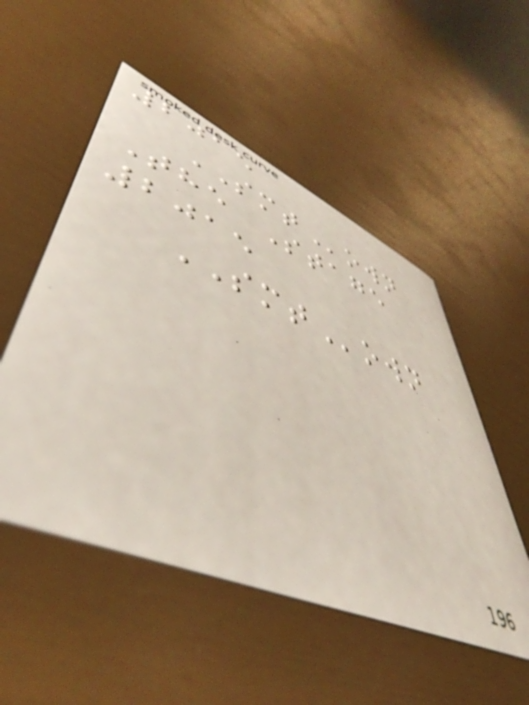2015
SMTown
The Stage
2015
SMTown
